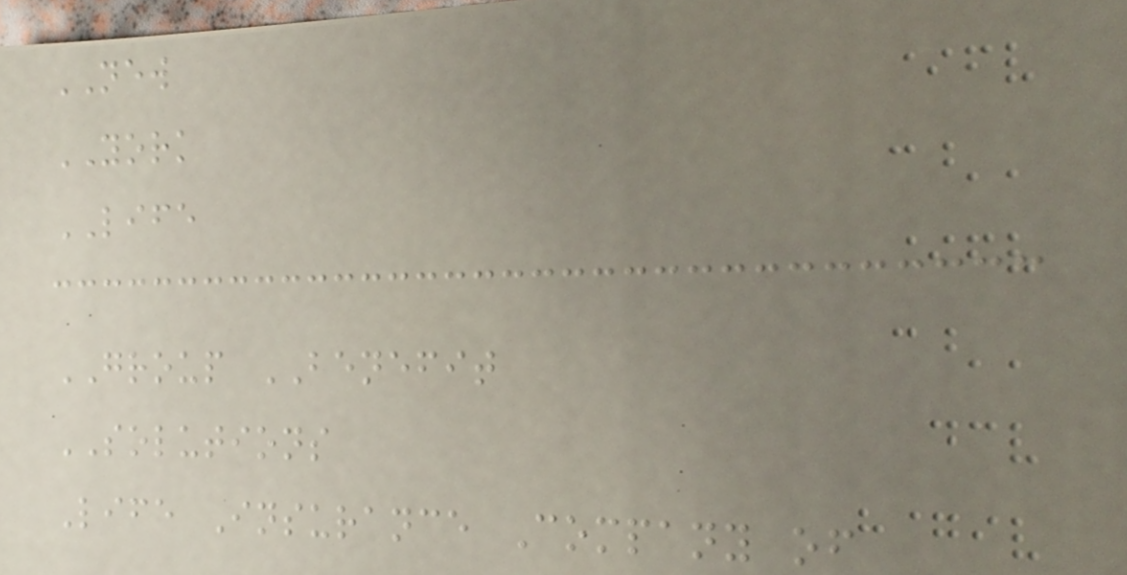NEW
YORK
LIFE
GROUP BENEFIT
SOLUTIONS
Life Insurance Company of
